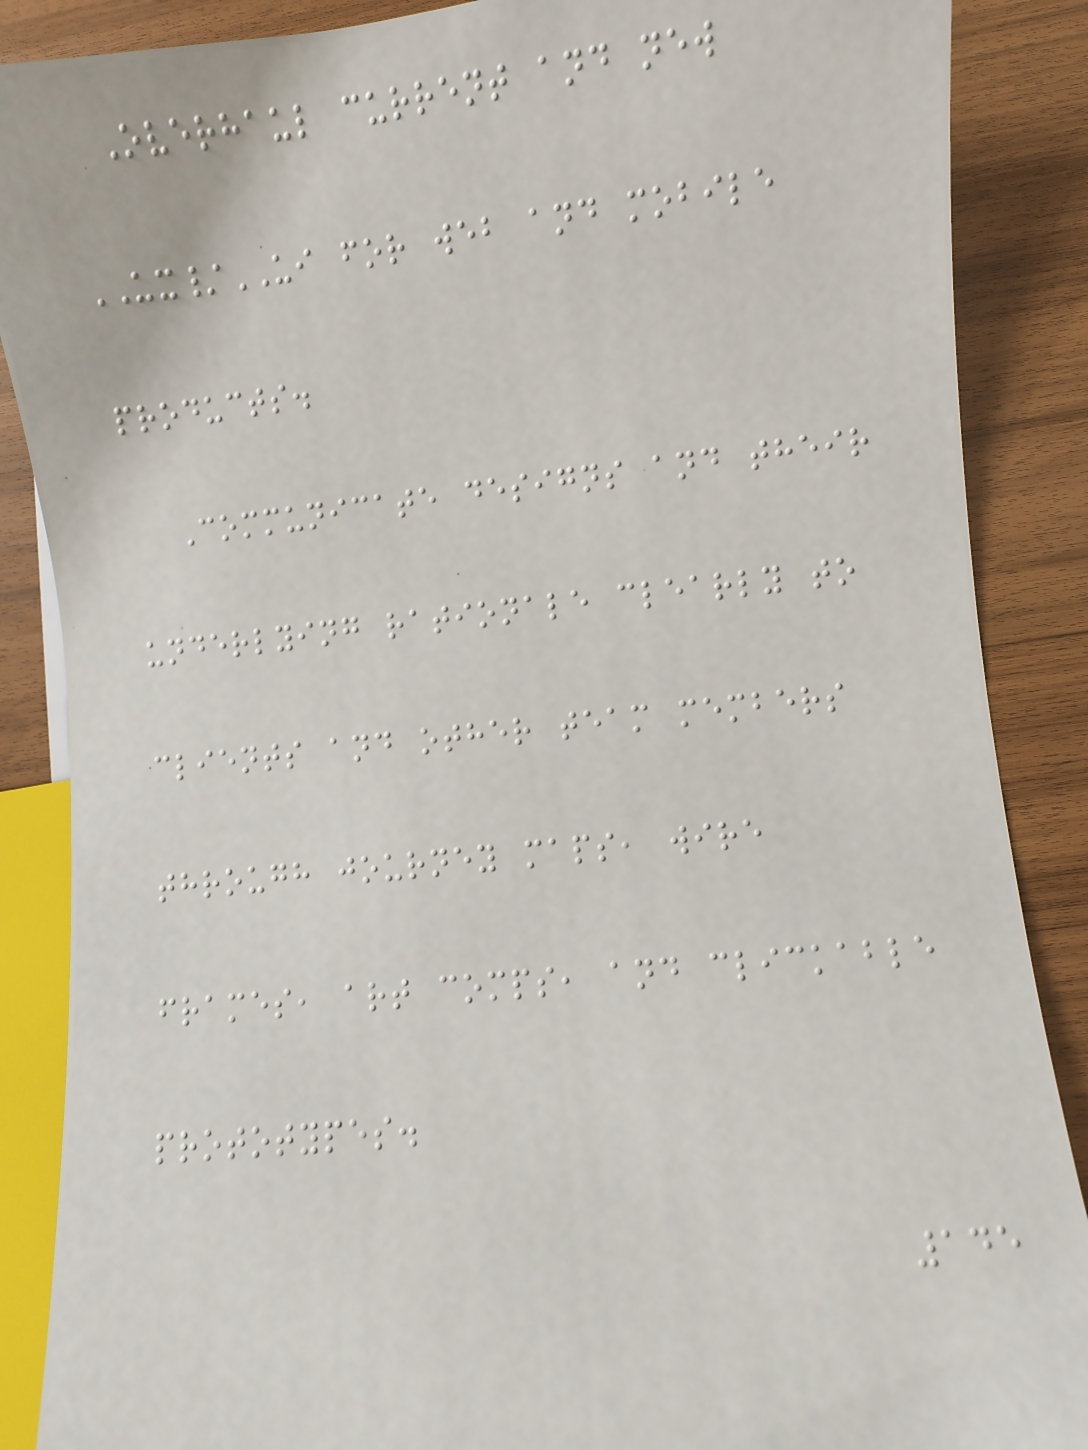Overhaul current and new
UX/UI for web and mobile
products.
Communicate designs and their
underlying rationale clearly to
clients and other team members
through journey maps, wire
frames, art comps, and clickable
prototypes.
145
